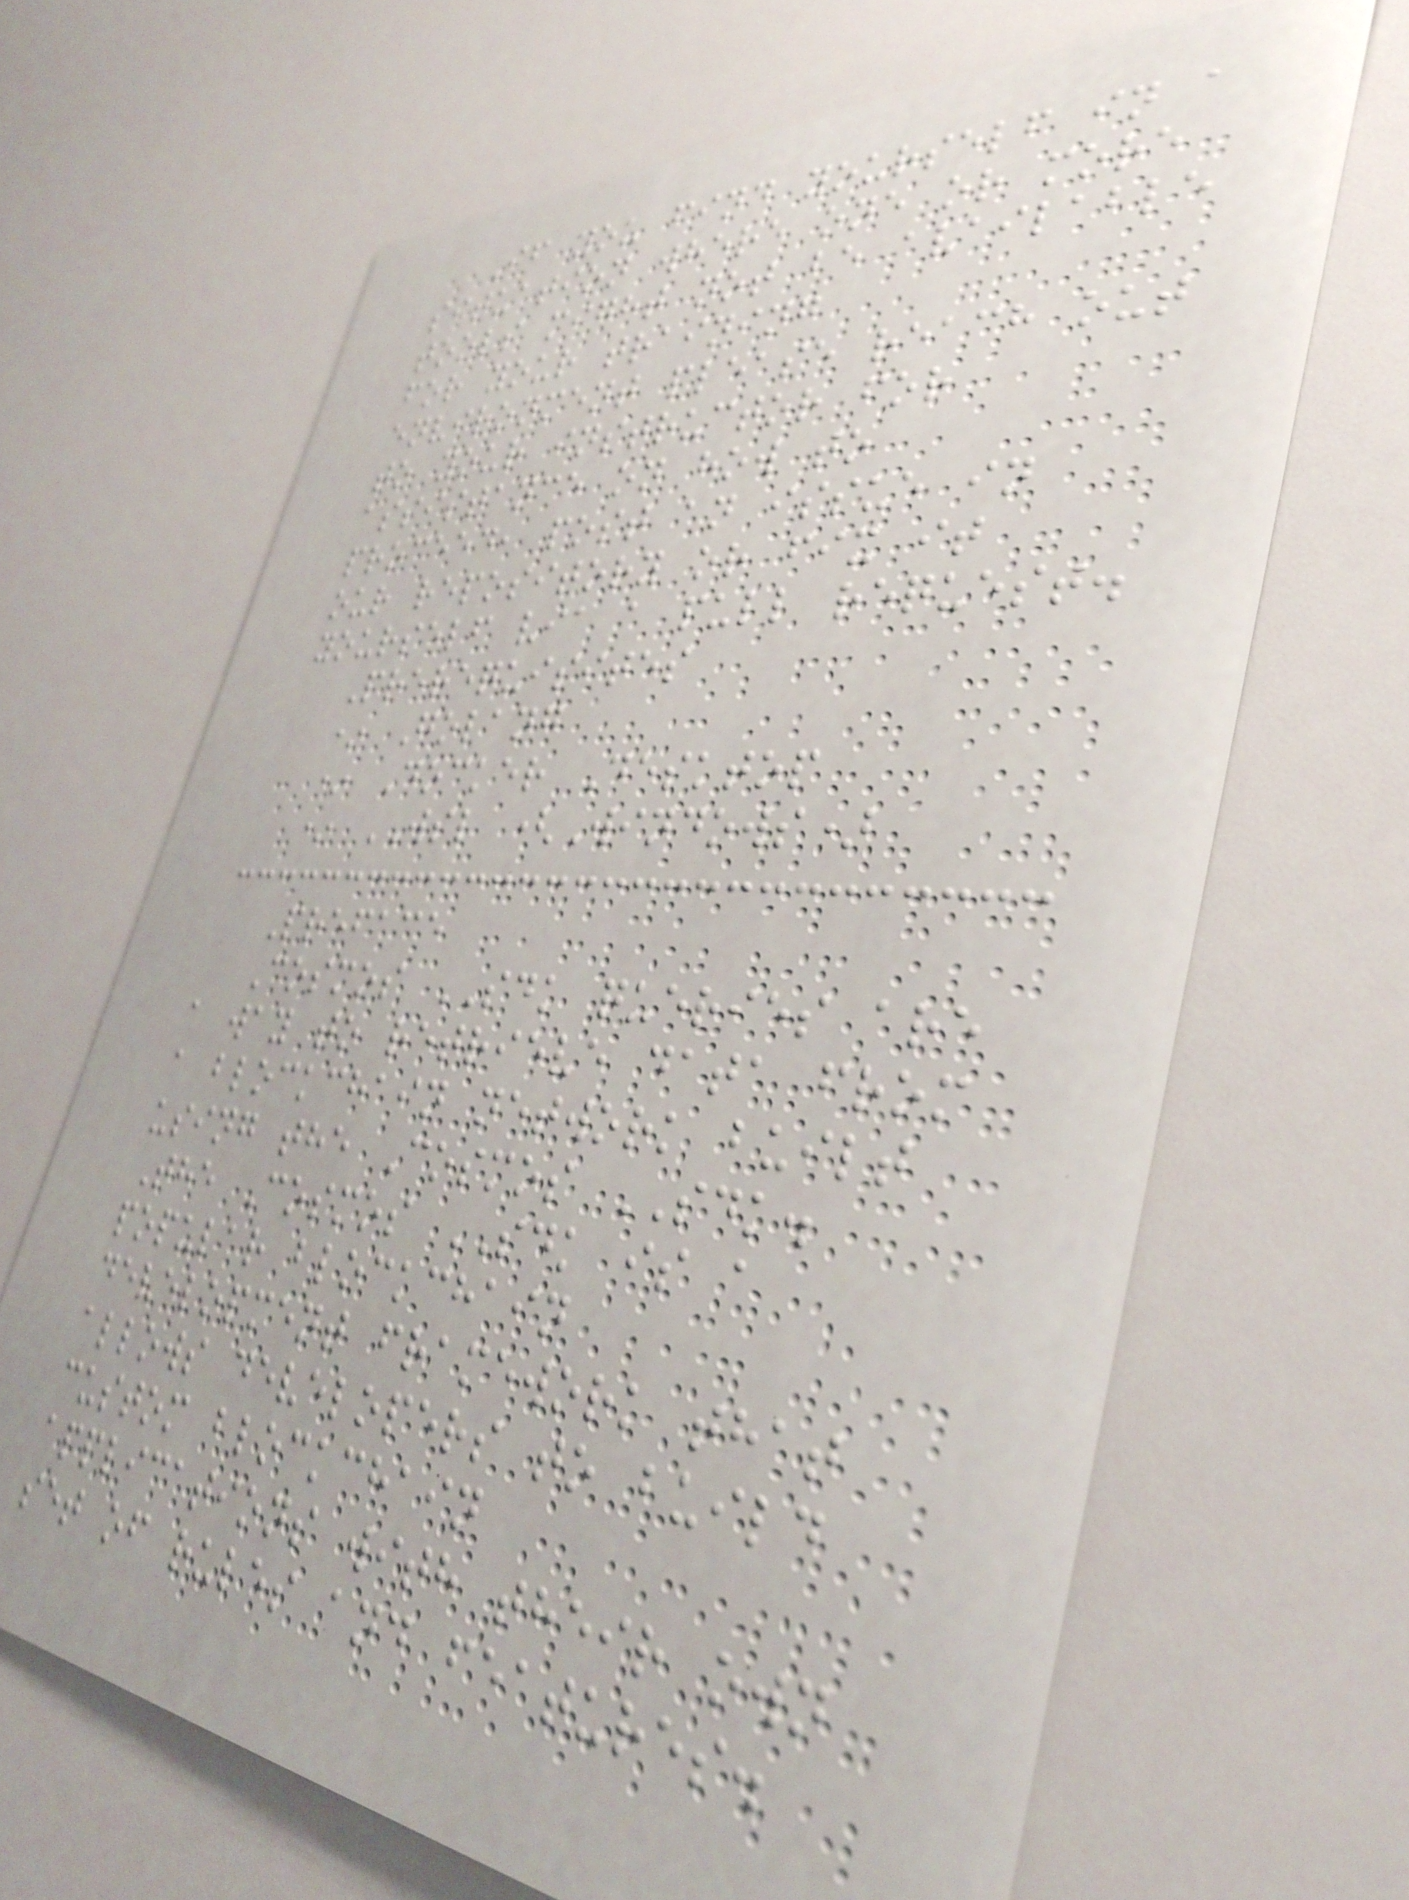If you find yourself in a
situation where one or more
tools might not be available
for your training
environment please reach out
to your instructor for
assistance on how to
proceed, post an issue in
our repository or fix it
yourself via a pull request.
Prerequisites
* Golang
* Docker Desktop
* WSL (Windows)
Preface
Cosmos SDK queries are
a way to retrieve data from
a blockchain network built
using the Cosmos SDK.
The Cosmos SDK is a
popular blockchain
development framework that
allows developers to build
custom blockchain
applications with their own
set of rules and features.
